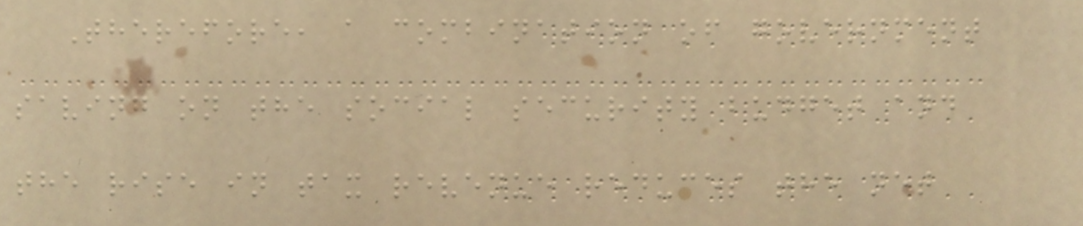Therefore, a combination of government
saving on the social security budget and
the rise in tax revenue reduces the net
